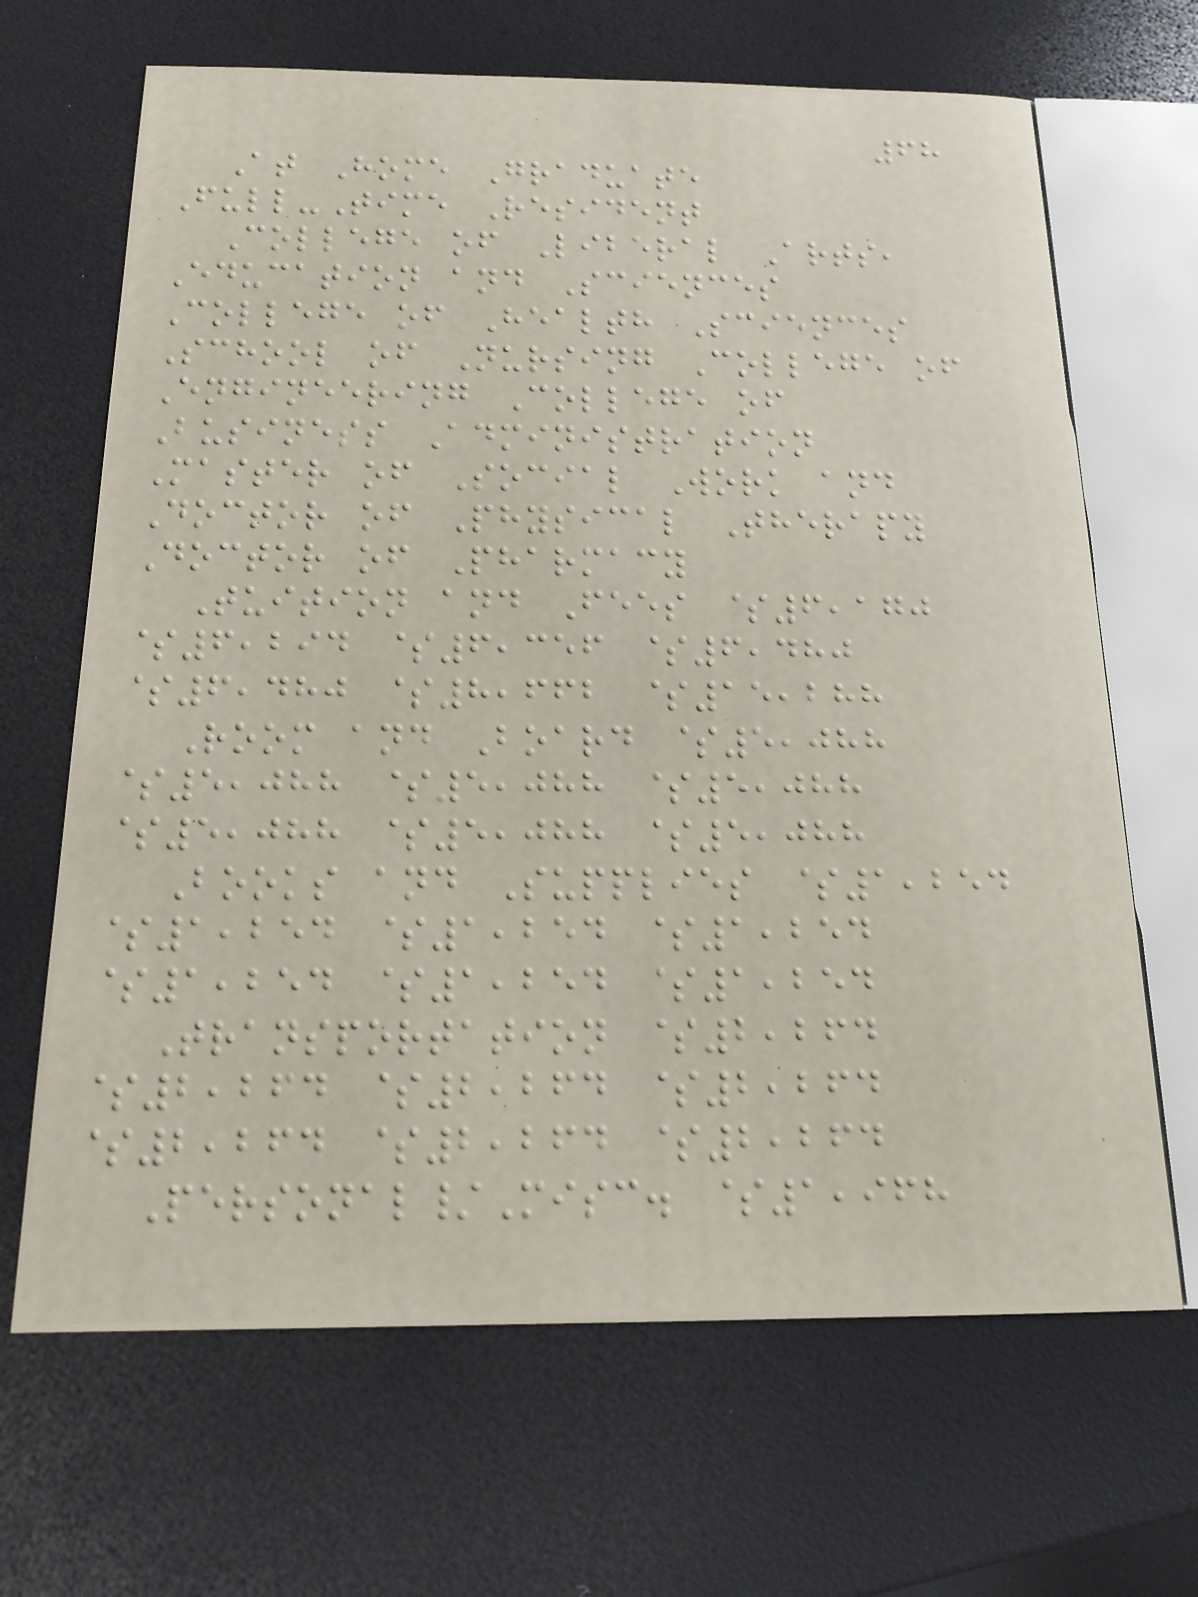68
At Home Graduate
Full-Time Resident
College of Liberal Arts,
Education and Sciences
College of Health Sciences
School of Nursing College of
Engineering College of
Business Administration
Master of Social Work and
Doctor of Physical Therapy
Doctor of Pharmacy
Tuition and Fees $6,170
$6,294 $6,356 $6,480
$6,480 $8,662 $15,288
Room and Board $5,088
$5,088 $5,088 $5,088
$5,088 $5,088 $5,088
Books and Supplies $1,254
$1,254 $1,254 $1,254
$1,254 $1,254 $1,254
Transportation $2,264
$2,264 $2,264 $2,264
$2,264 $2,264 $2,264
Personal/Misc. $1,968
